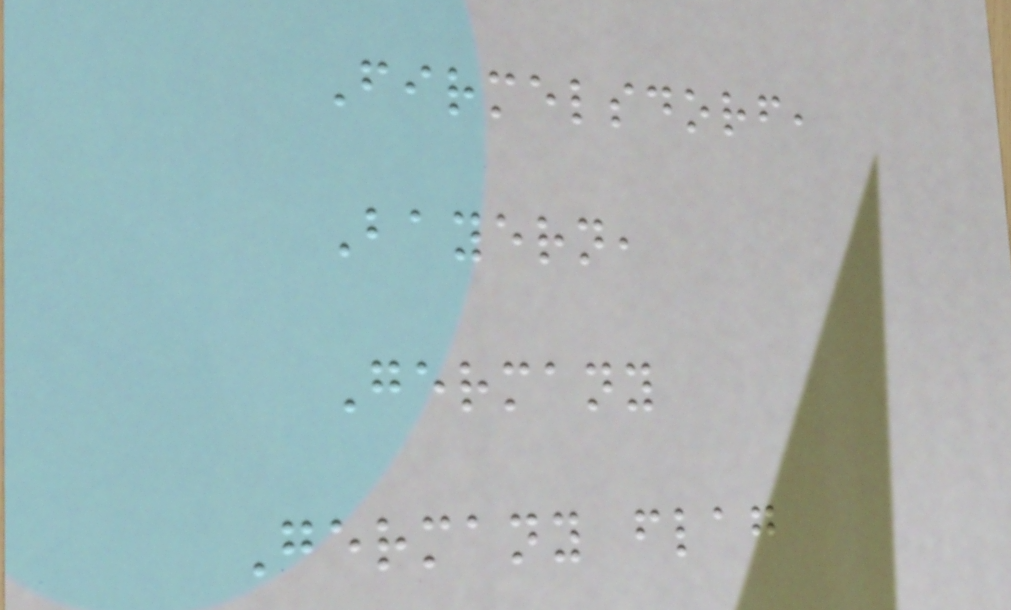Firmelsdorf,
Bayern,
Germany
Germany flag
